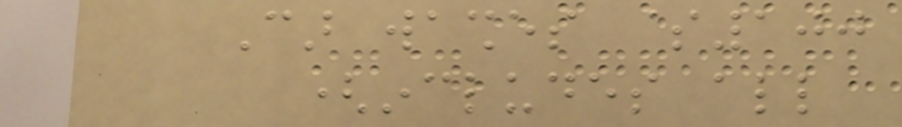Car washes $100
(includes all
